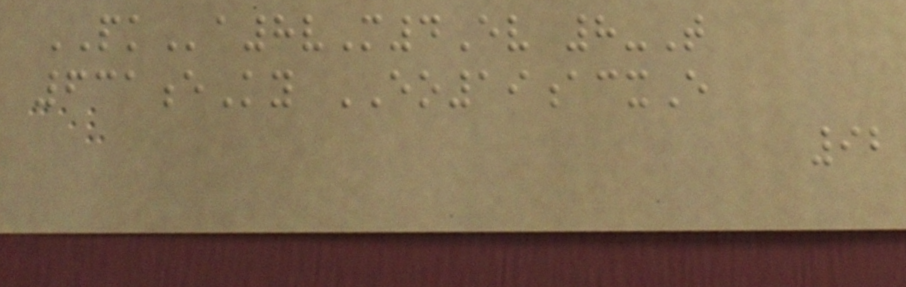PKa8vM4Ev 8-T
631eKy EO19acxE
92
